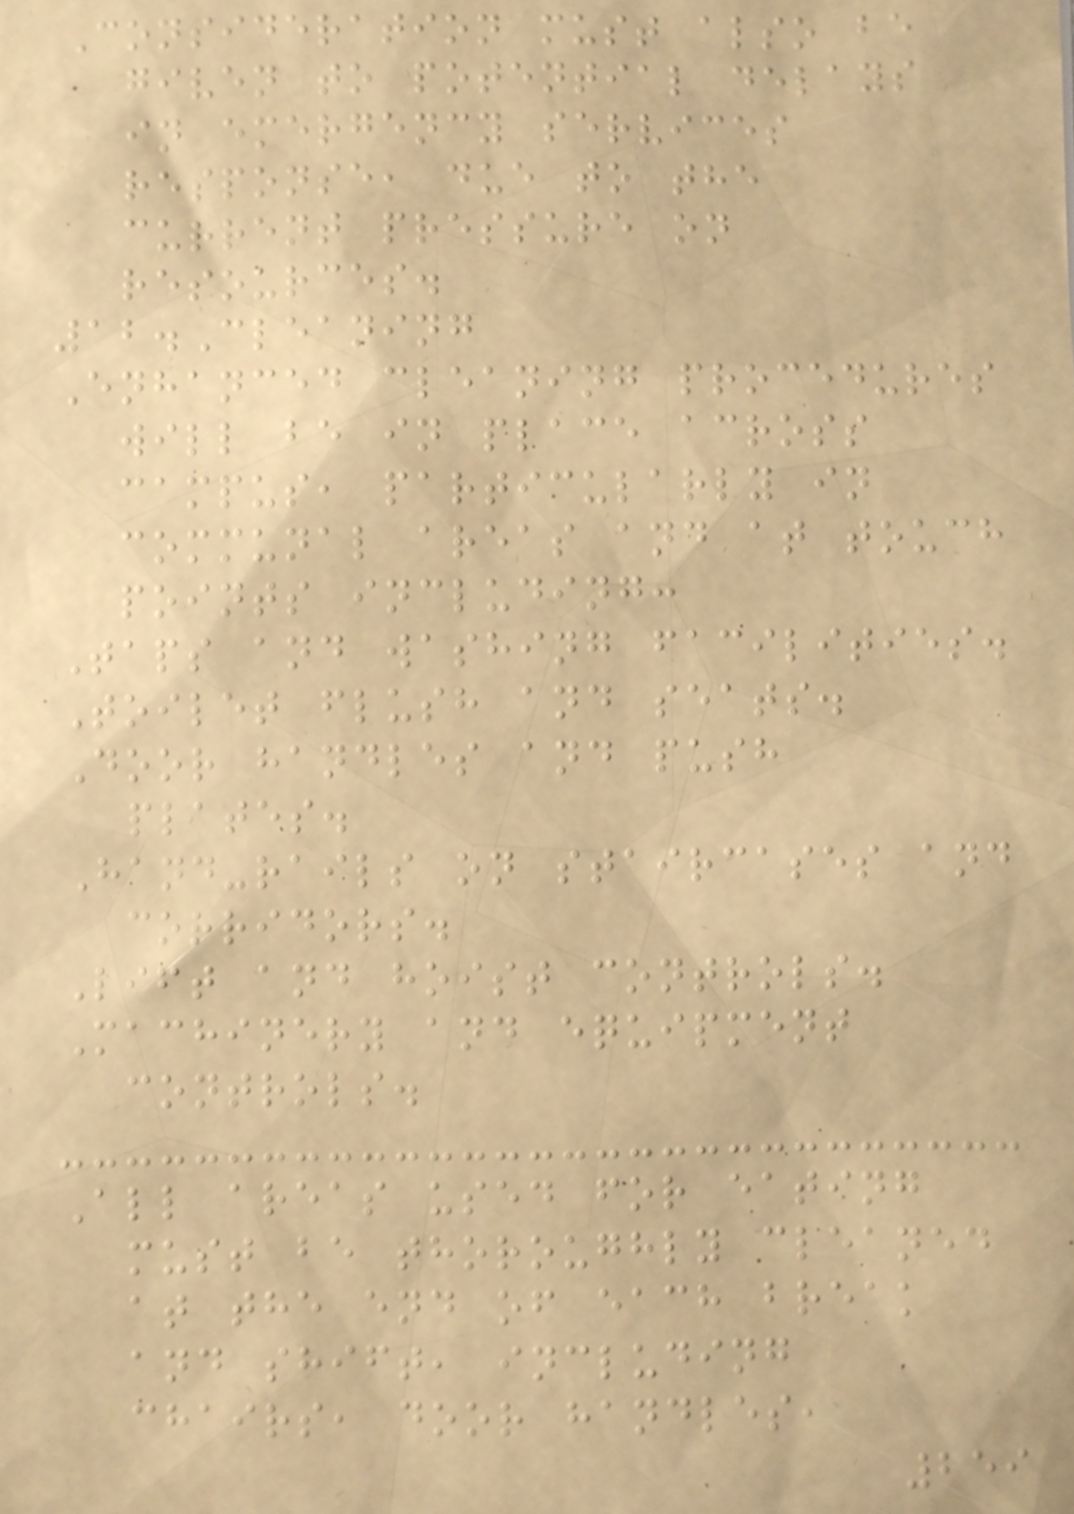Consideration must also be
given to potential delays
in emergency services
response, due to the
current pressure on
resources.
12.Cleaning
Enhanced cleaning procedures
will be in place across
campus, particularly in
communal areas and at touch
points including:
Taps and washing facilities.
Toilet flush and seats.
Door handles and push
plates.
Hand-rails on staircases and
corridors.
Lift and hoist controls.
Machinery and equipment
controls.
All areas used for eating
must be thoroughly cleaned
at the end of each break
and shift, including
chairs, door handles,
259
